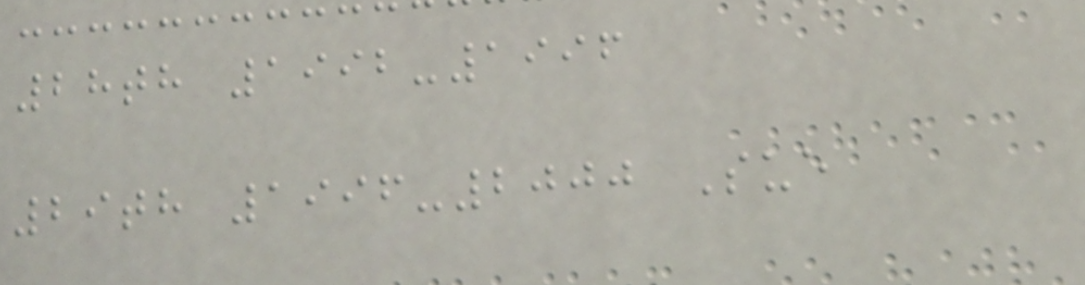28th 1992-1996
29th 1996-2000 Sue
